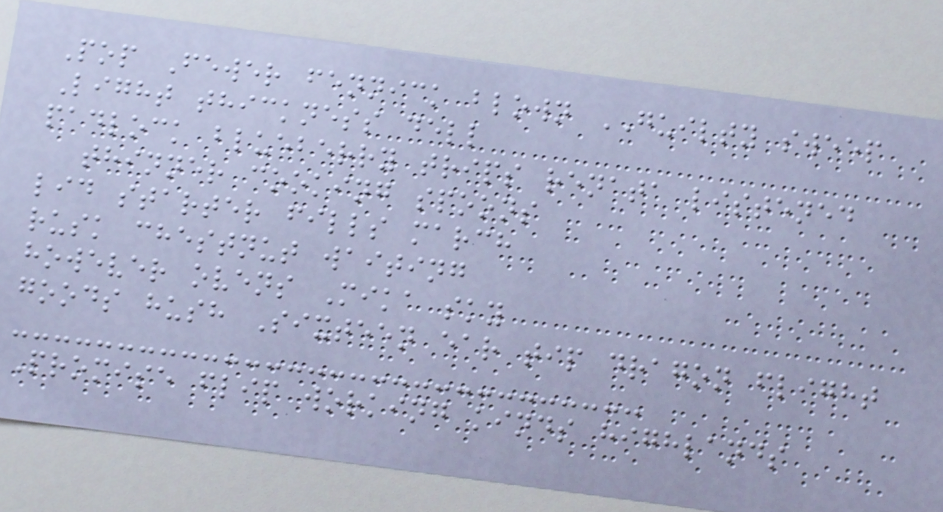Pop Fewer fennick blown GUILTY sweep
Light thickness dell
padlock blueberry trips renata listened
thinner cooking spoons
lid starter fills march
rusk chestnut waiting
however ovens Mika sky
goods hush Sixteen ear tip dragon flight
Promise flip working kinds highlands
